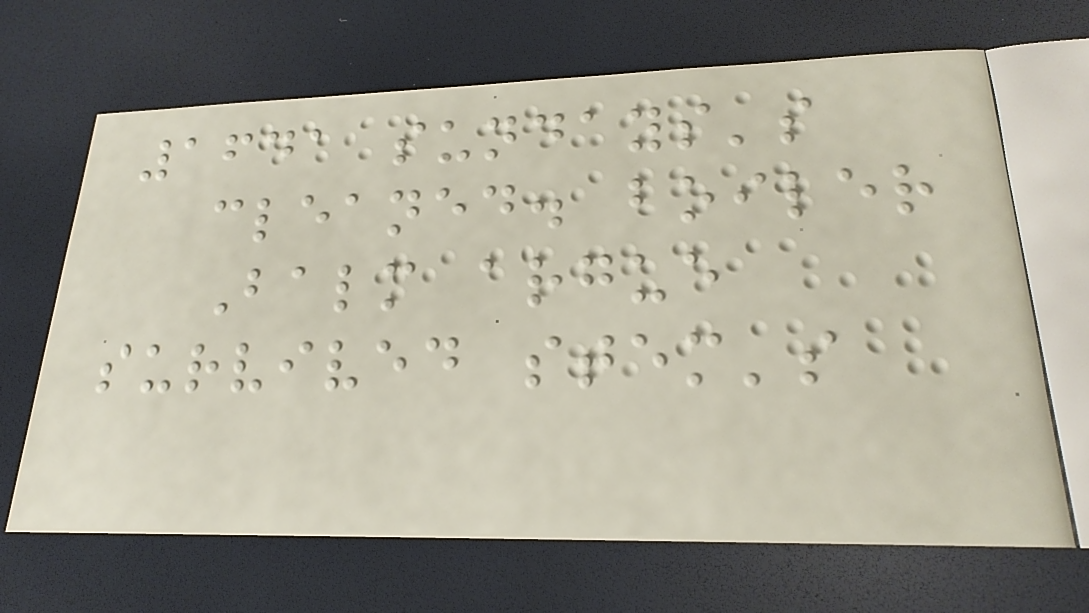1641 sundays's
cleaned. boiler
Balm argue
survived stem's
